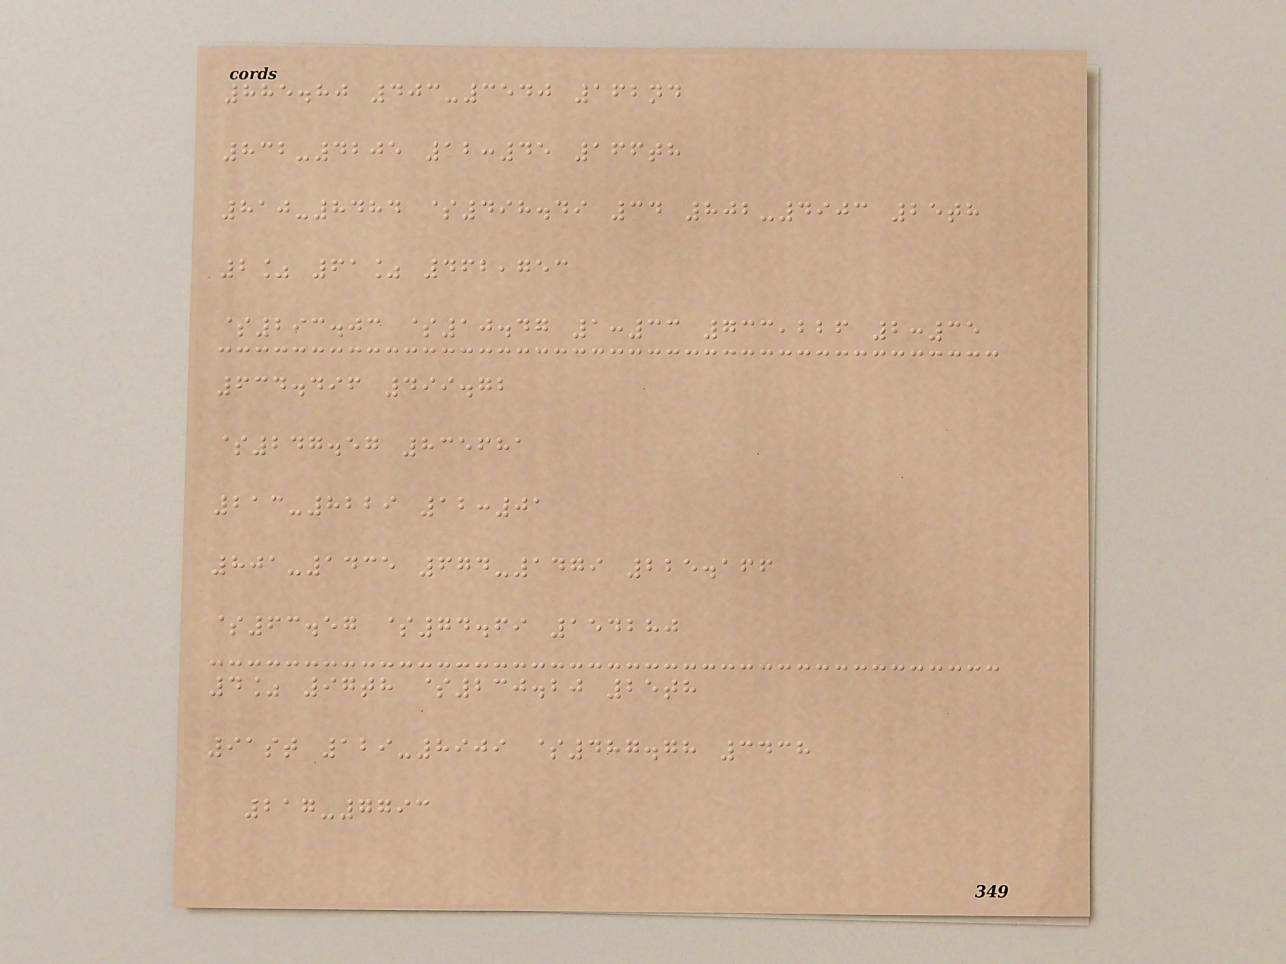885.80 403-3540 162nd
832-4205 12:45 166th
810-8484 $498.49 34 802-4903 25th
2% 61% 462,753
$293.03 $10.47 1:33 733,226 2:35
634.496 499.72
$247.57 835681
213-8229 12:01
801-1435 674-1479 225.166
$63.57 $74.69 154280
4% 97th $230.20 25th
91st 129-8909 $487.78 3438
217-7793
